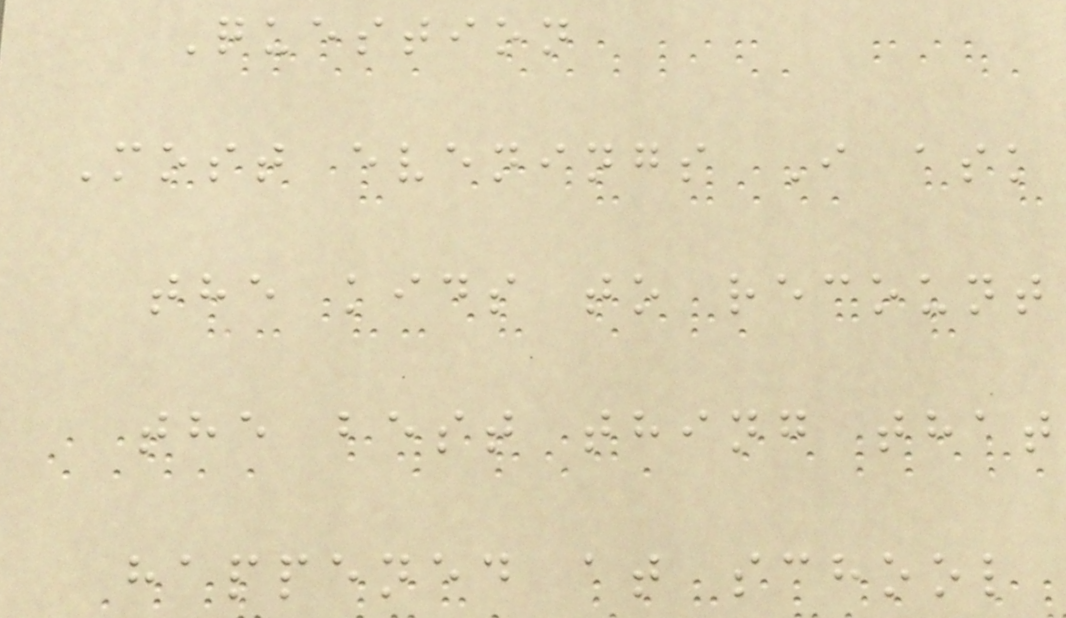Question
Most evenings I ask
the kids to recount
the best thing that
happened at school
